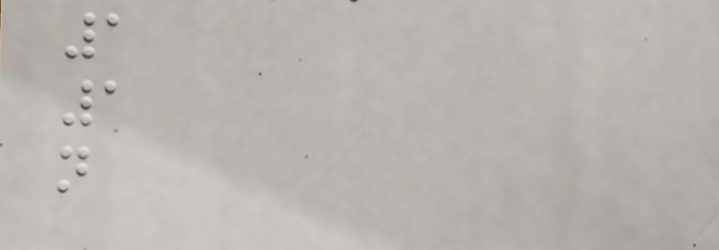1
1
n
